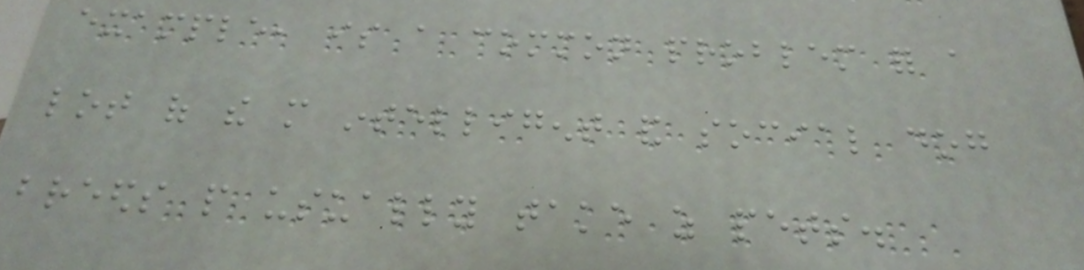example, is a common problem for a
lot of the more intelligent and social dog
breeds people usually take as pets.
